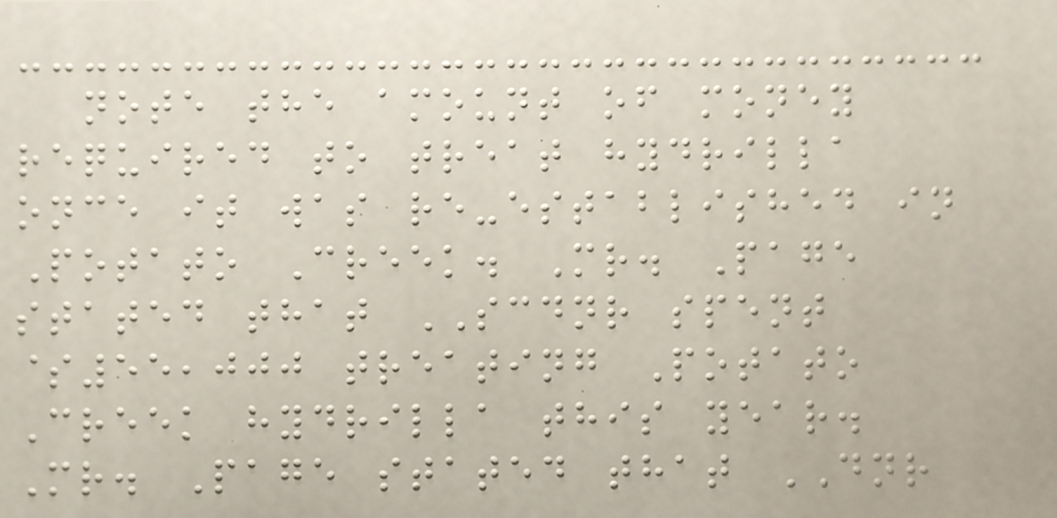note the amount of money
required to treat hydrilla
once it was re-established in
Potato Creek. Mr. Page
stated that SCDNR spent
$55,000 treating Potato
Creek hydrilla this year.
Mr. Page stated that DNR
